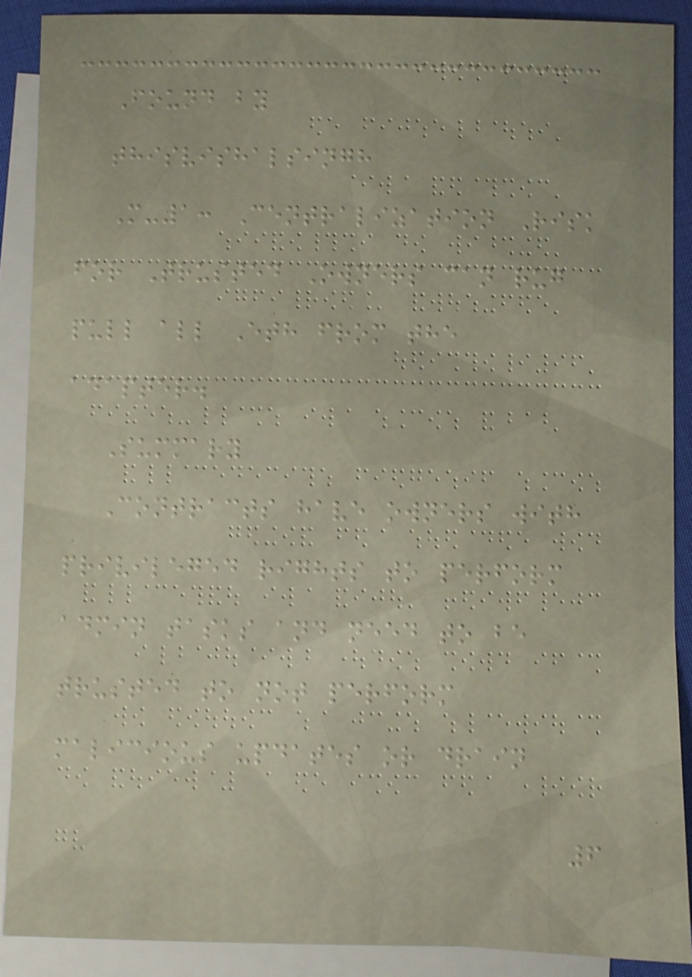Found by
thisvishalsingh
M-1: Centralization Risk
for Trusted Owners can rug
pull all Eth from the
adapter.
Summary
Contracts have owners with
privileged rights to perform
admin tasks and need to be
trusted to not perform
malicious updates or drain
6
